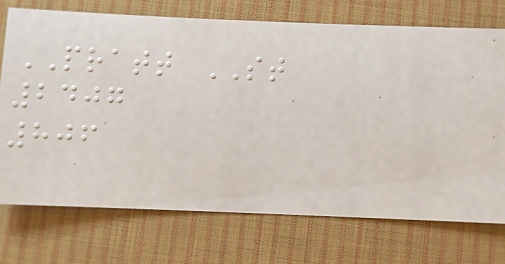PRATT ST
2407
806
